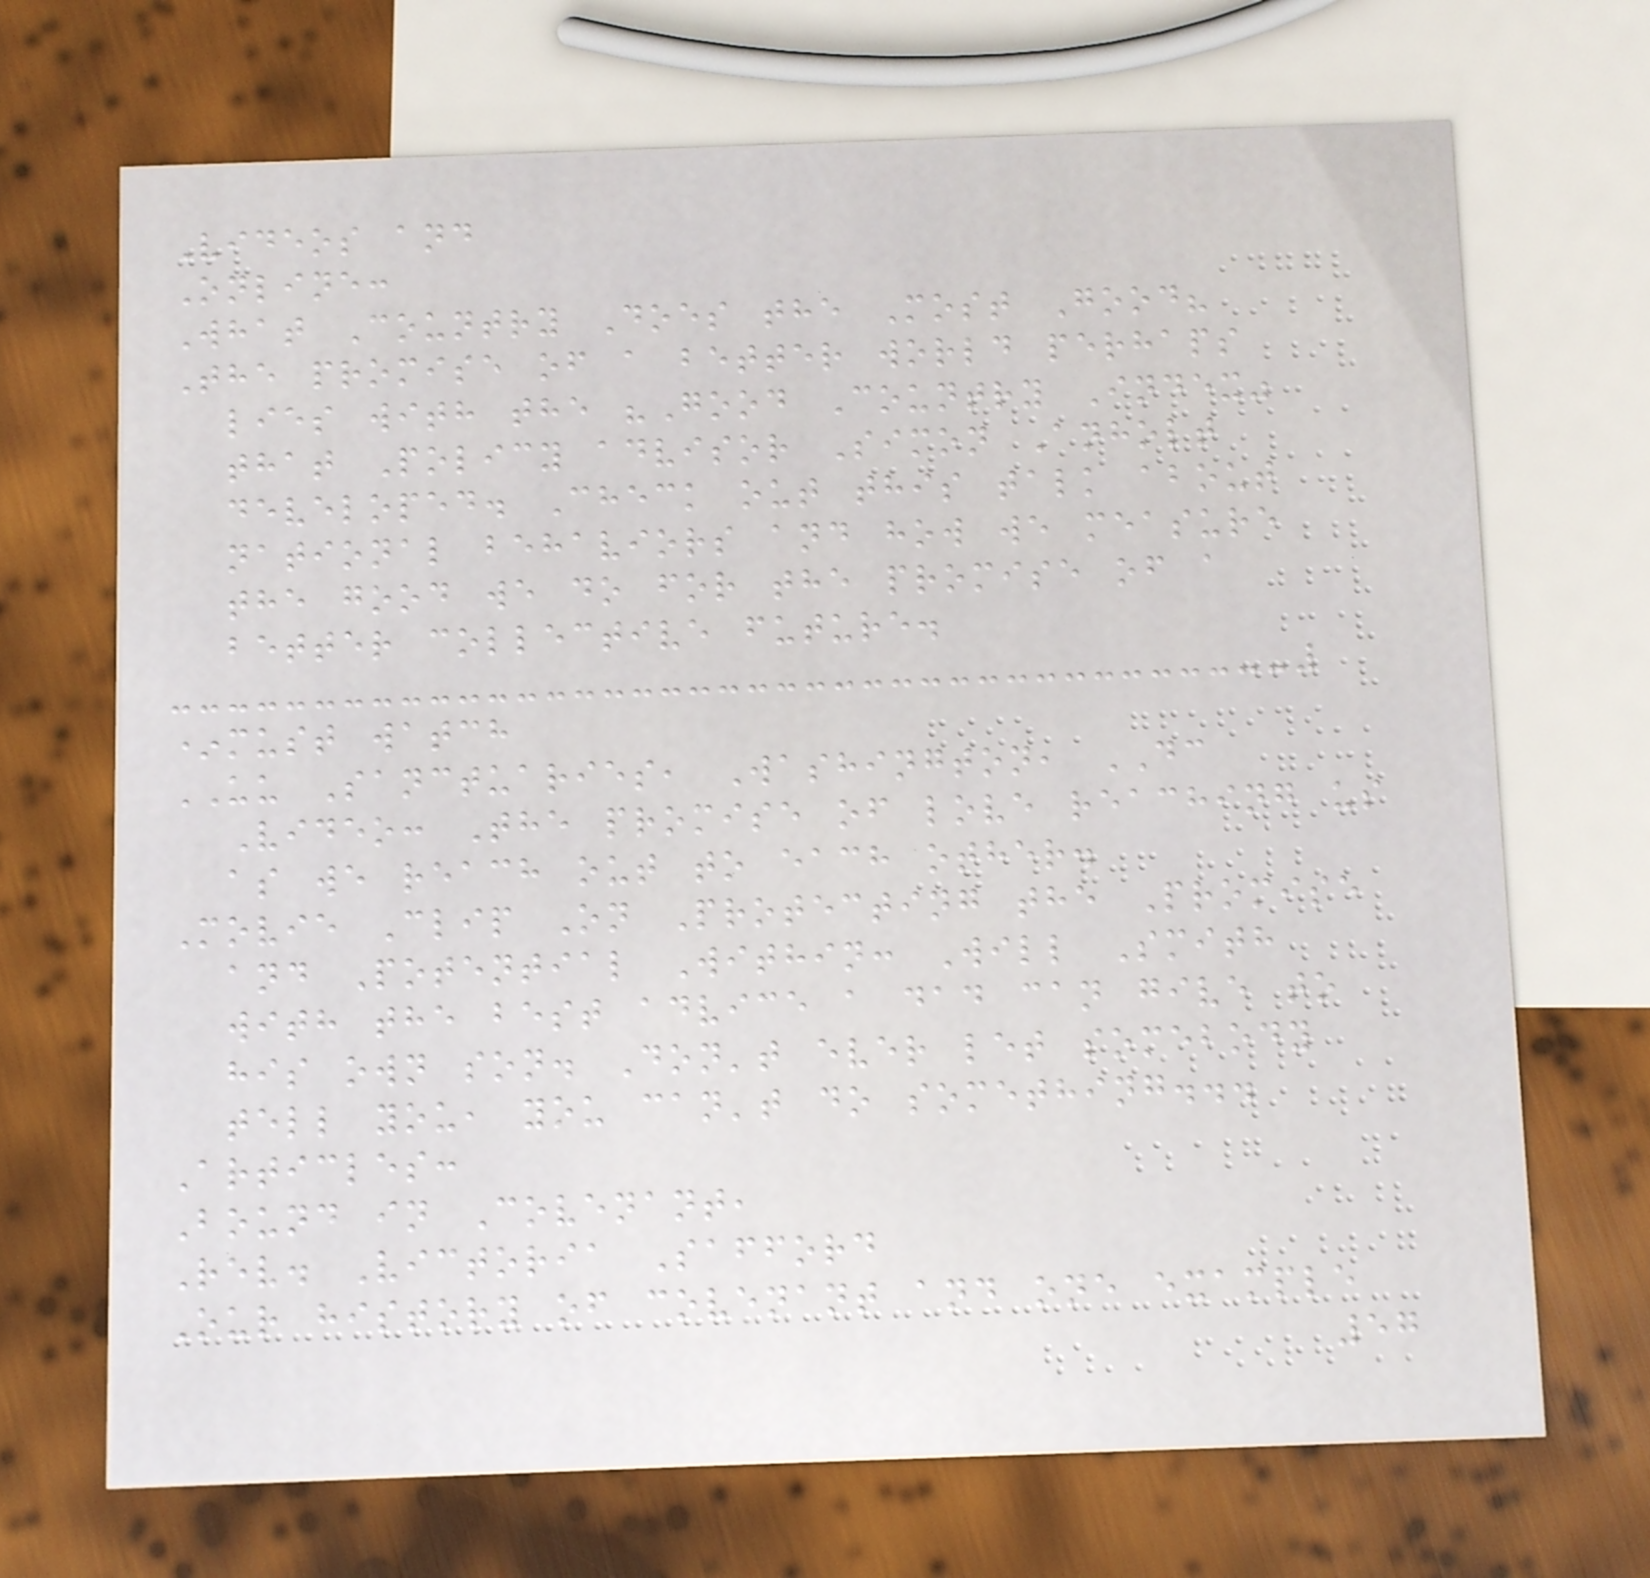Videos and
Online:
What Country Does the Most Good?
The promise of a better world perhaps
lies with the "Good Country Index"
that Policy advisor Simon Anholt
developed. Check out this talk about
national behaviors and how we measure
the good we do for the promise of a
better collective future.
*must watch
UU Sanctuaries, Washington, DC
Video: The promise of love reaching us
as we reach out to each other.
Movie Clip On Protecting the Promise
and Potential Within: Will Smith
with the best advice a dad can give to
his own son. Don't ever let somebody
tell you, you can't do something...
Articles:
Bound in Covenant,
Rev. Victoria Safford
Our history of covenant and one example
57
